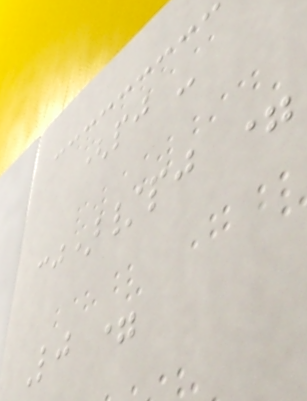(pj -
cj)/pj =
Lj =
